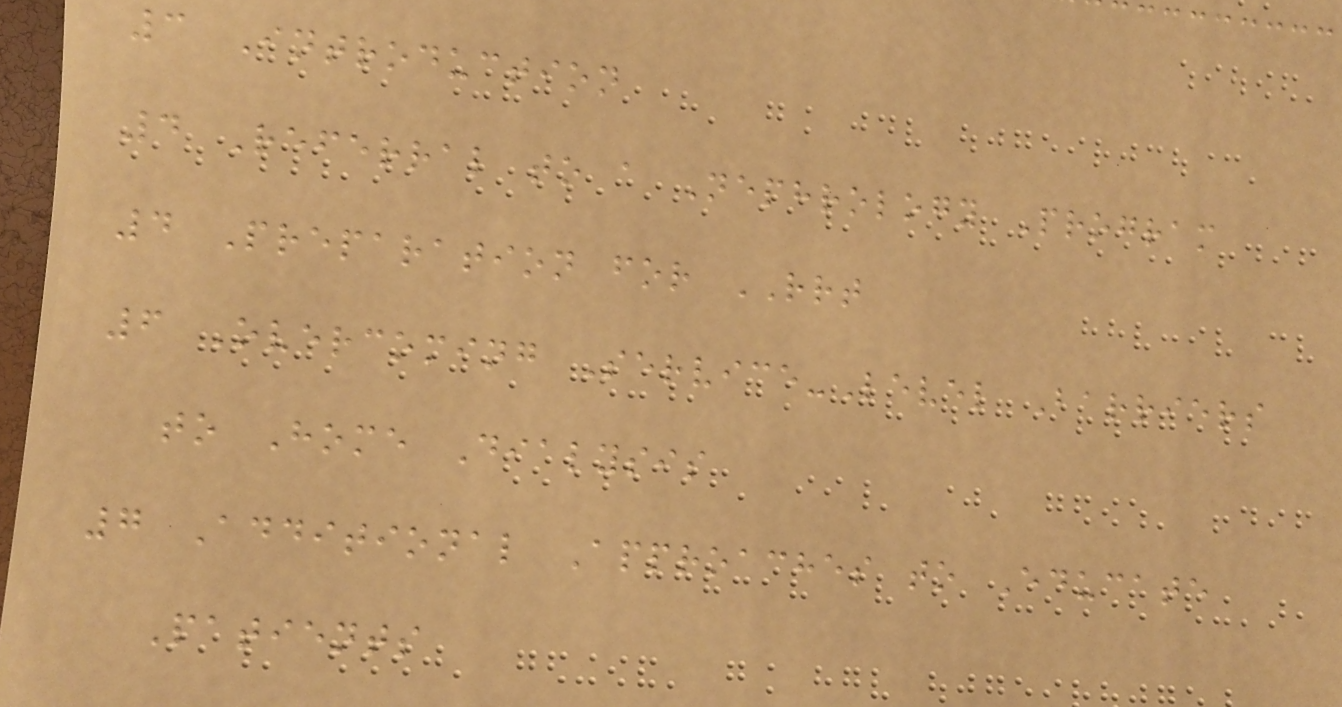3 Introduction
4 Referral to a Nephrology Program
4 Preparation for RRT
6 Overcoming Service-Level Barriers
to Home Dialysis
7 Additional Approaches to Educate
Patients
